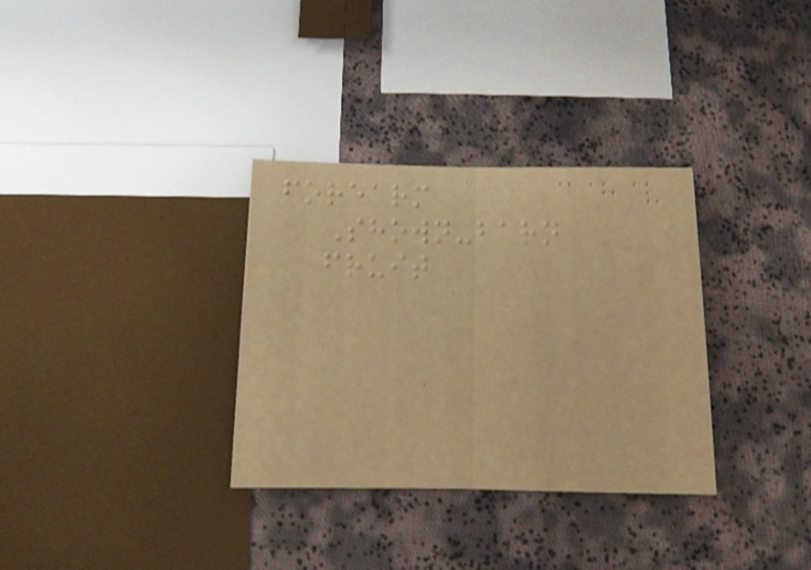forearm
Shown-barn
fruit
